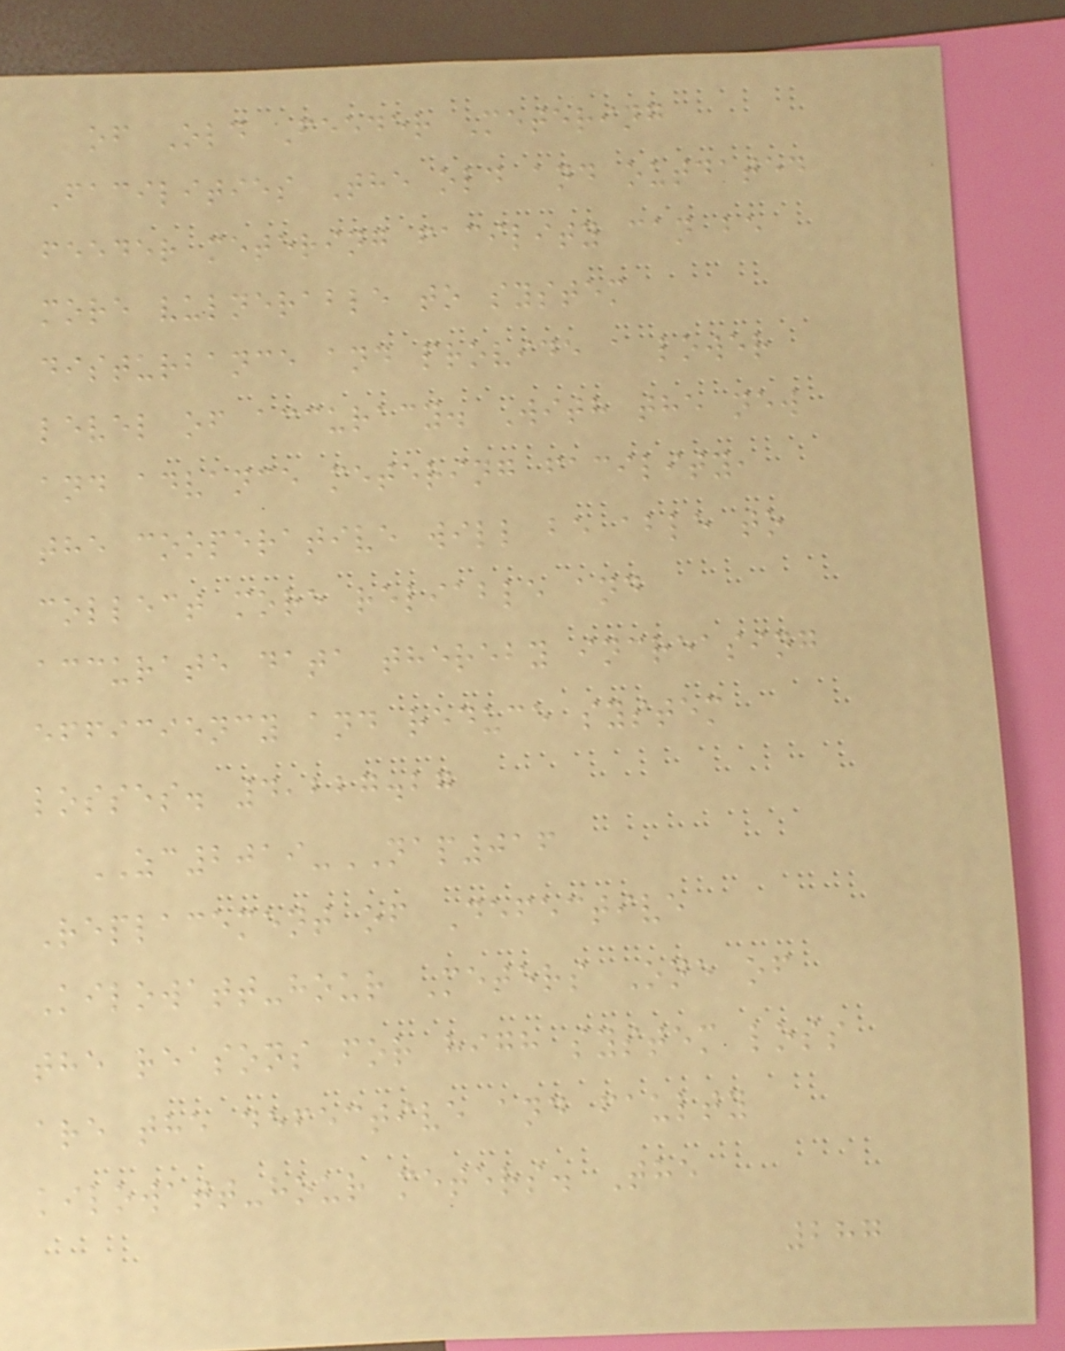of Old Feeder Metering
Facilities The old and outdated
feeder metering facility can be
more vulnerable to system
disturbance and provide a lower
level of accuracy. With the new
and advance metering facility,
the cooperative will be able to
collect more reliable and
accurate data thereby increasing
efficiency and reduce system
losses. 4,227.27
ZC2019-NAP016
Replacement of Defective
Kilowatt-hour Meters One of
the reasons for high system loss
are the defective and faulty
kilowatt-hour meters. The
287
